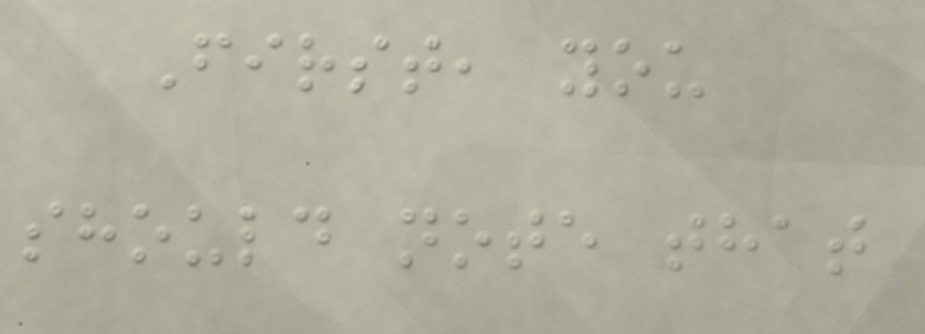First, you
should note that
